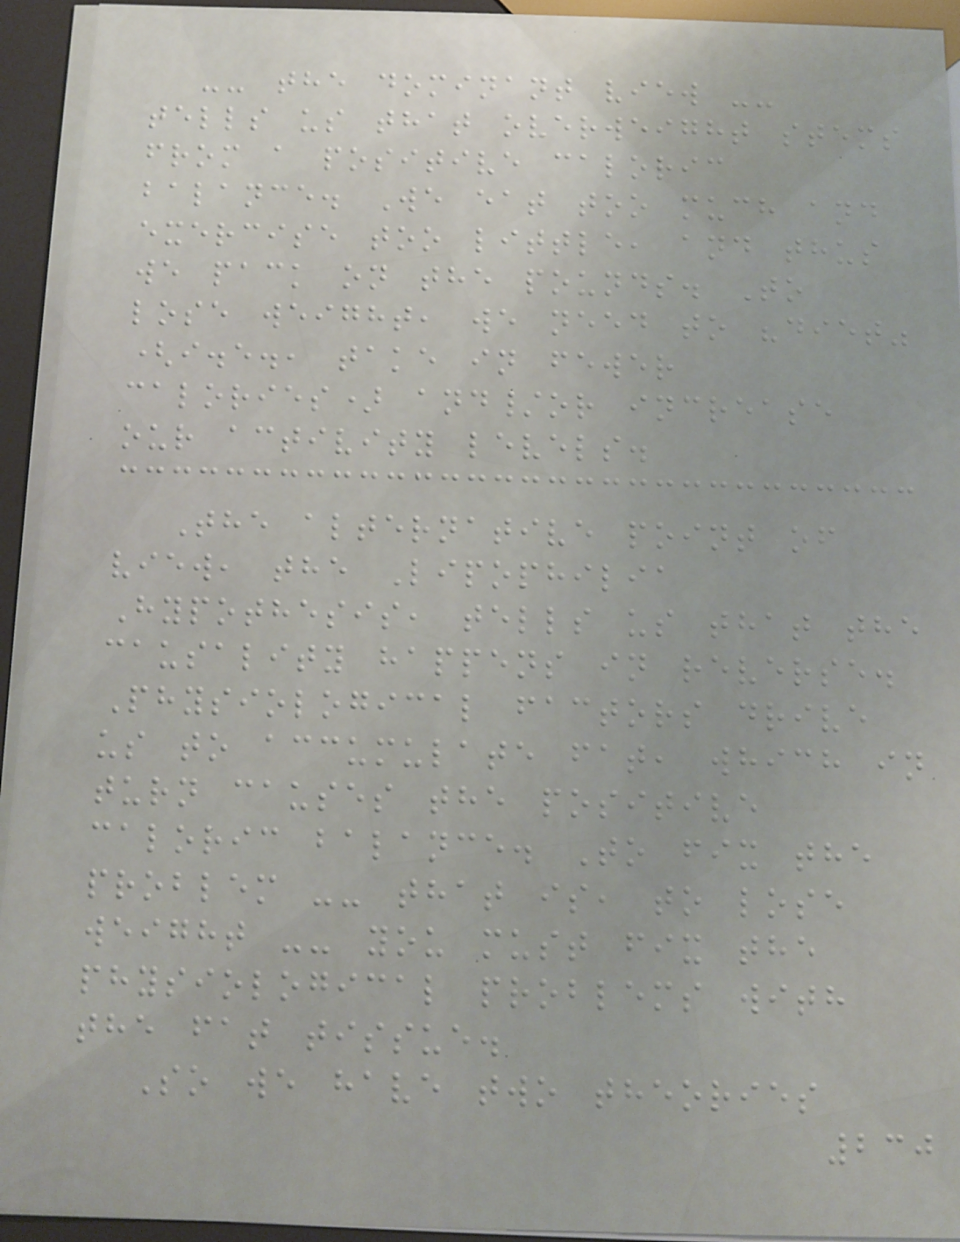-- the dominant view --
tells us that overweight stems
from a positive caloric
balance. We eat too much and
exercise too little, and thus
we pack on the pounds. To
lose weight, we need to "diet"
(i.e., take in fewer
calories) and/or increase
our activity levels.
The alternative point of
view, the Lipophilia
Hypothesis, tells us that the
causality happens in reverse.
Physiological factors drive
us to accumulate fat, which in
turn causes the positive
caloric balance. To fix the
problem -- that is, to lose
weight -- you must fix the
physiological problems with
the fat tissue.
So we have two theories
230
